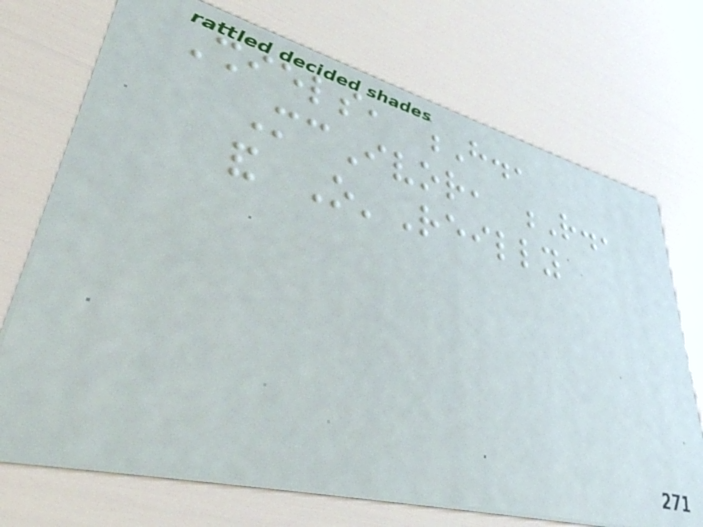Shiels, H.,
McIvor, R.,
and O'Reilly
